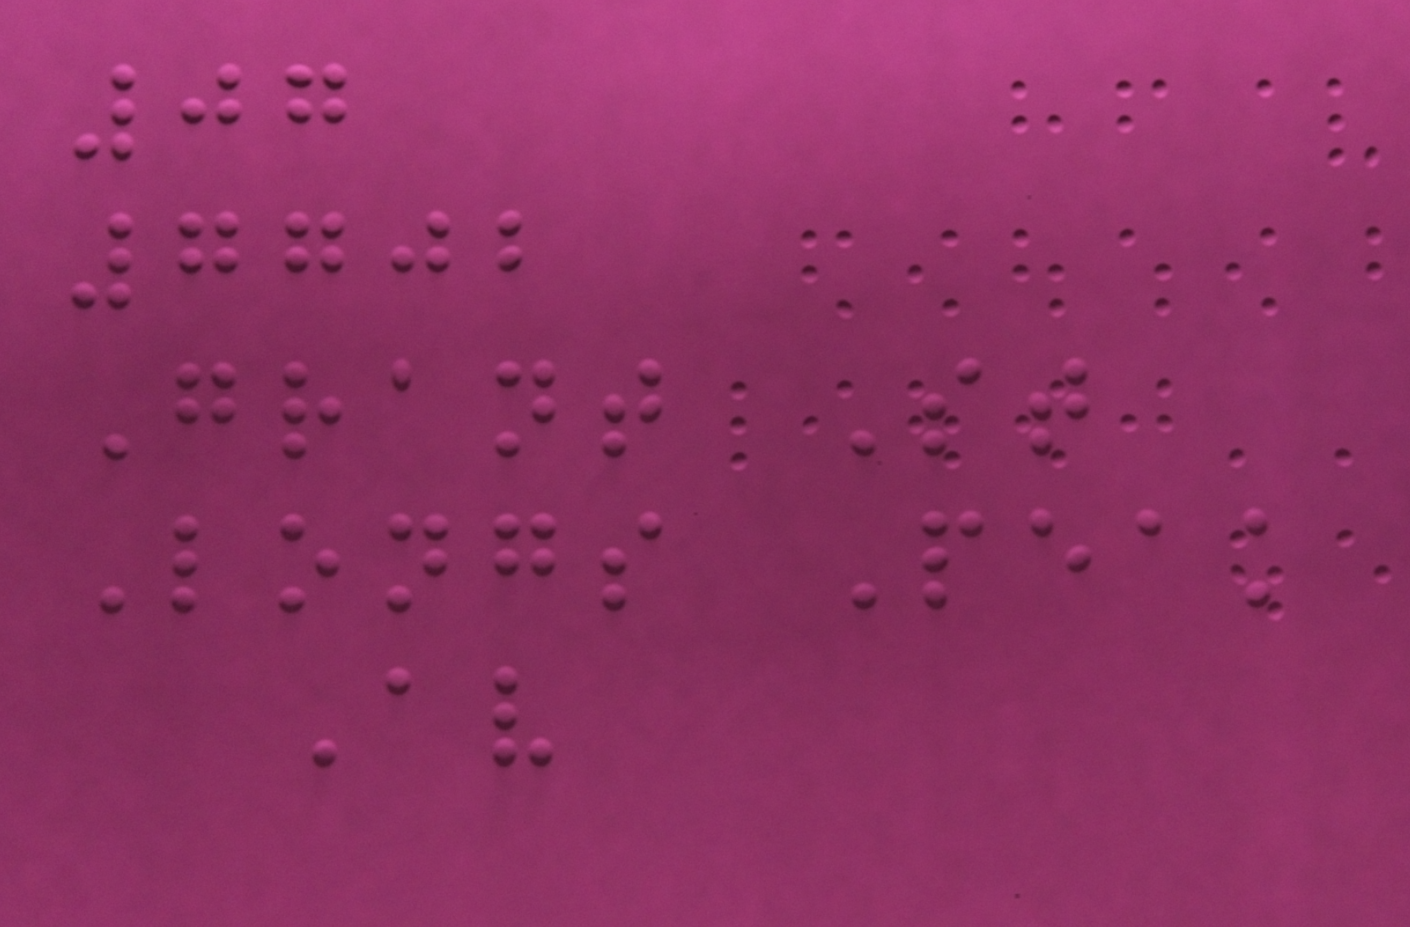07
7702
Grant St
Longs Peak
Av
